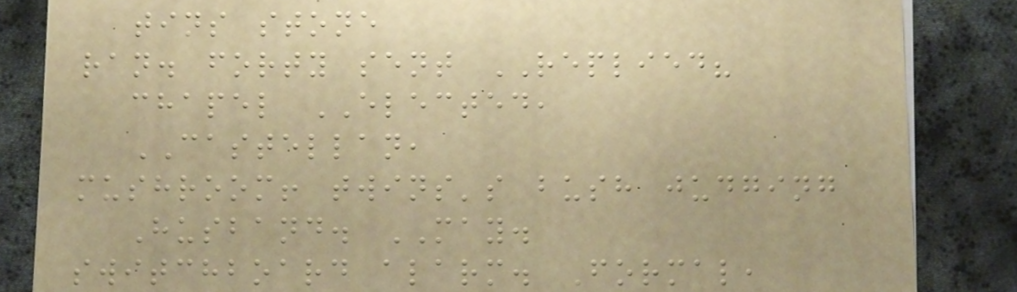tins stone
ran. forty sent REPLIED?
chapel ELECTED,
CASTELLAN,
mushroom! twins's bush judging
Husband. MAY.
switchboard alarm. Formal,
